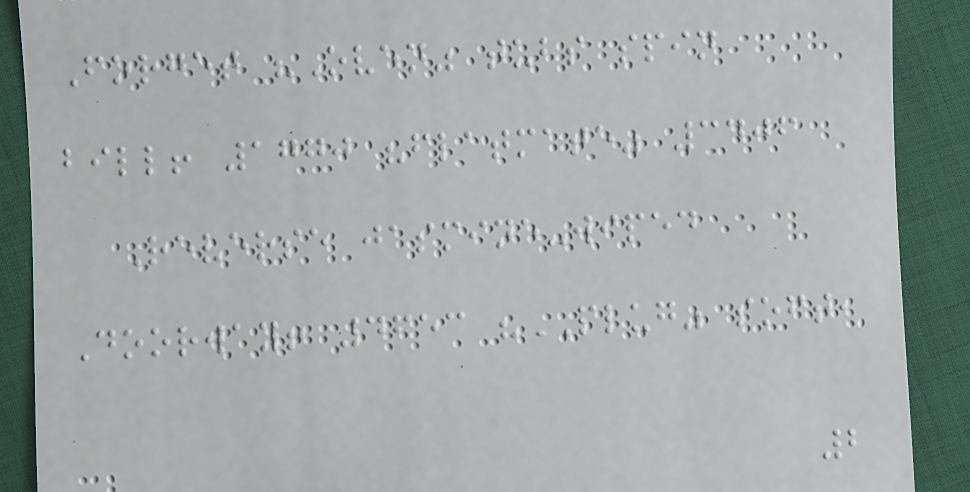Forget "Oven" tubs spin
bill! 1770 "flatmate" 3406
Reverse jasmine-wiped
Doorway! 4653 "PLUG" soft,
2
